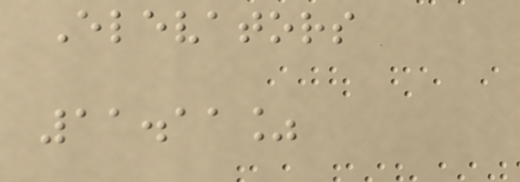Elevators
11.11%
